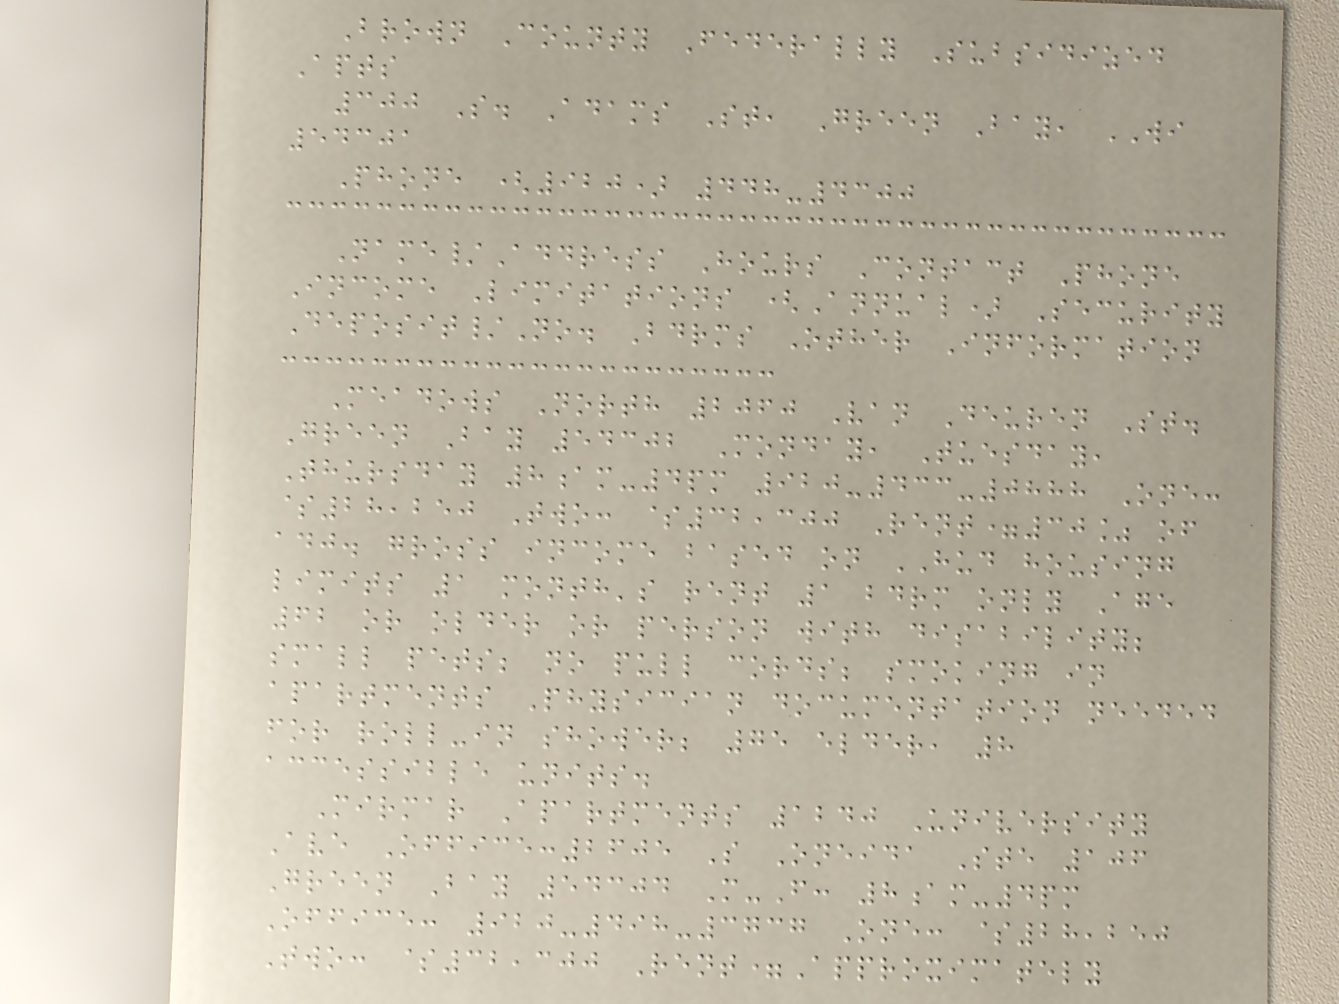Brown County Federally Subsidized
Apts
300 S. Adams St, Green Bay, WI
54301
Phone (920) 448-4300
Name/Address Hours Contact Phone
Income Limitations (Annual) Security
Deposit/No. Bdrms Other Information
Meadows North 2060 Van Deuren St.
Green Bay 54302 Monday, Tuesday,
Thursday 8am-4pm 920-433-0888 One:
$28,250 Two: $32,300 Rent=30% of
adj. gross income based on HUD housing
limits 1 month's rent 1 bdrm only Age
62 or older or person with disability;
small pets; no pull cords; smoking in
apartments Physician documentation needed
for roll-in shower; 75 elder, 8
accessible units.
Mirmar Apartments 1240 University
Ave Office:2605 S Oneida Ste 106
Green Bay 54304 M-F: 8am-4pm
Office: 920-498-3737 One: $28,250
Two: $32,300 Rent=Approximately
